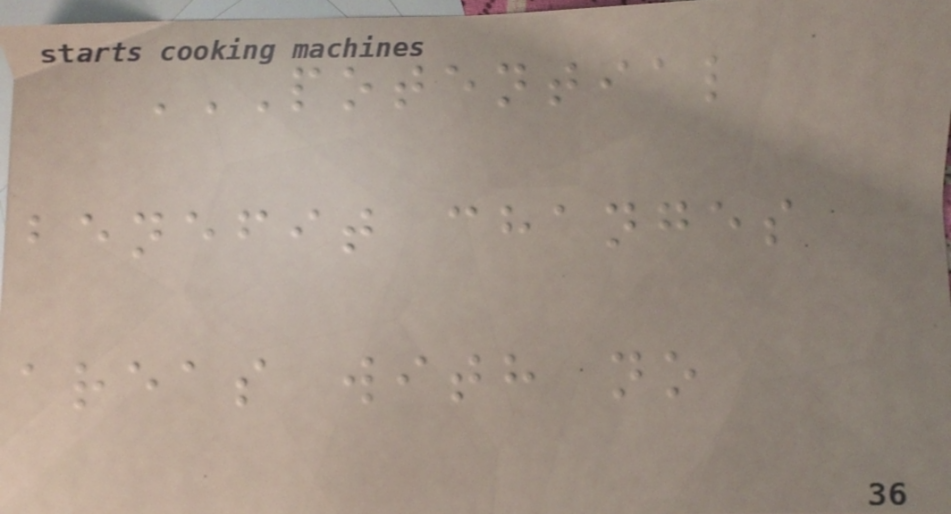POTENTIAL
BENEFIT CHANGES
AREAS WITH NO
